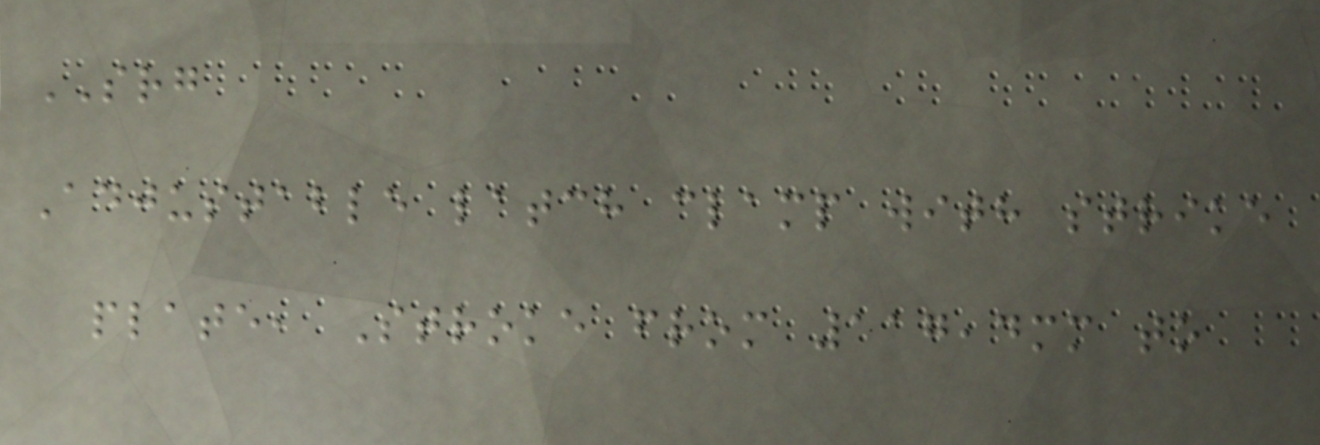SRG
Adjustable latch clamp with strike
plate, Stroke from 117,4mm to
